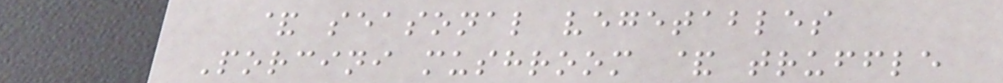& seasonal vegetables
Porcini mushroom & truffle
